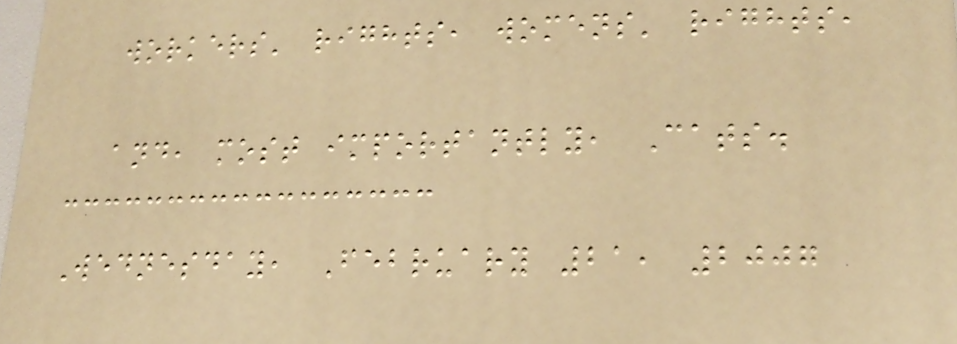workers' rights, womens' rights,
and, most importantly, Cats.
Wednesday, February 21, 2007
